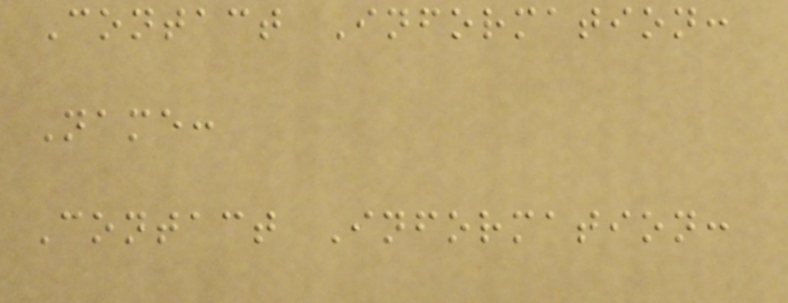Contact Information:
Name:
Contact Information:
